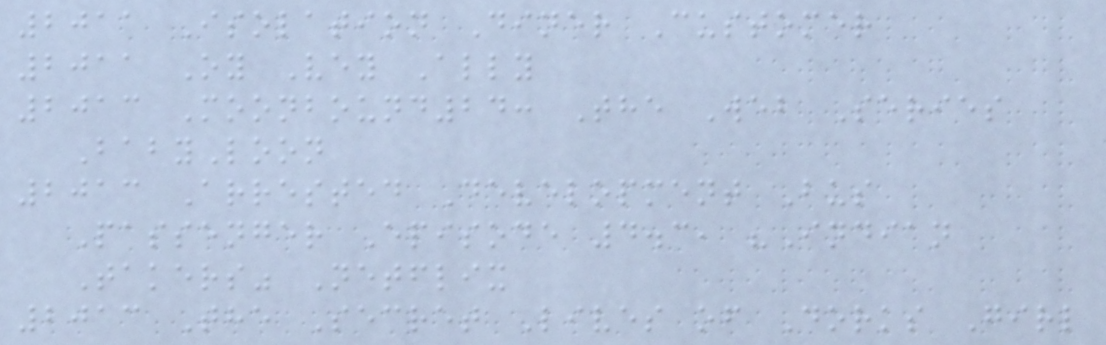2011 Isolation Diner Customer
2011 Oy Vey Ally
2013 Moonbound24: The Web Series
BabyLoon
2013 Arrested Development Bus
Passenger Episode 4.3, "Indian
Takers" Netflix
2013 The Secret Lives of Dorks Girl
